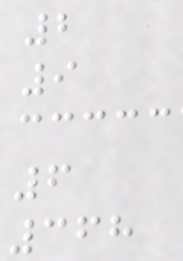2
9
6
368
